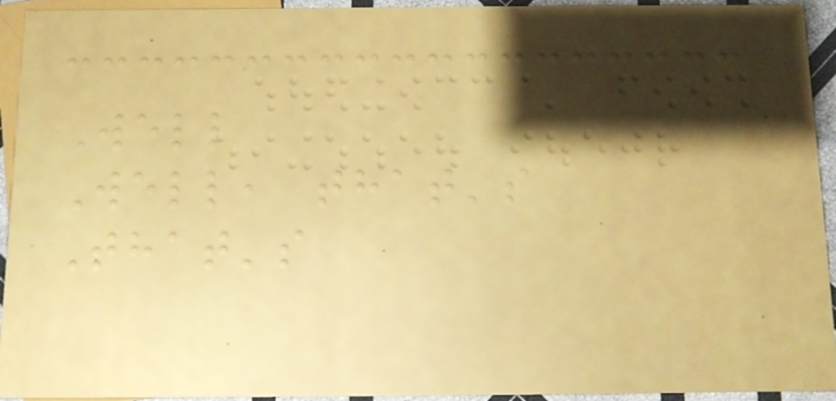Well
Well, that's
That's
